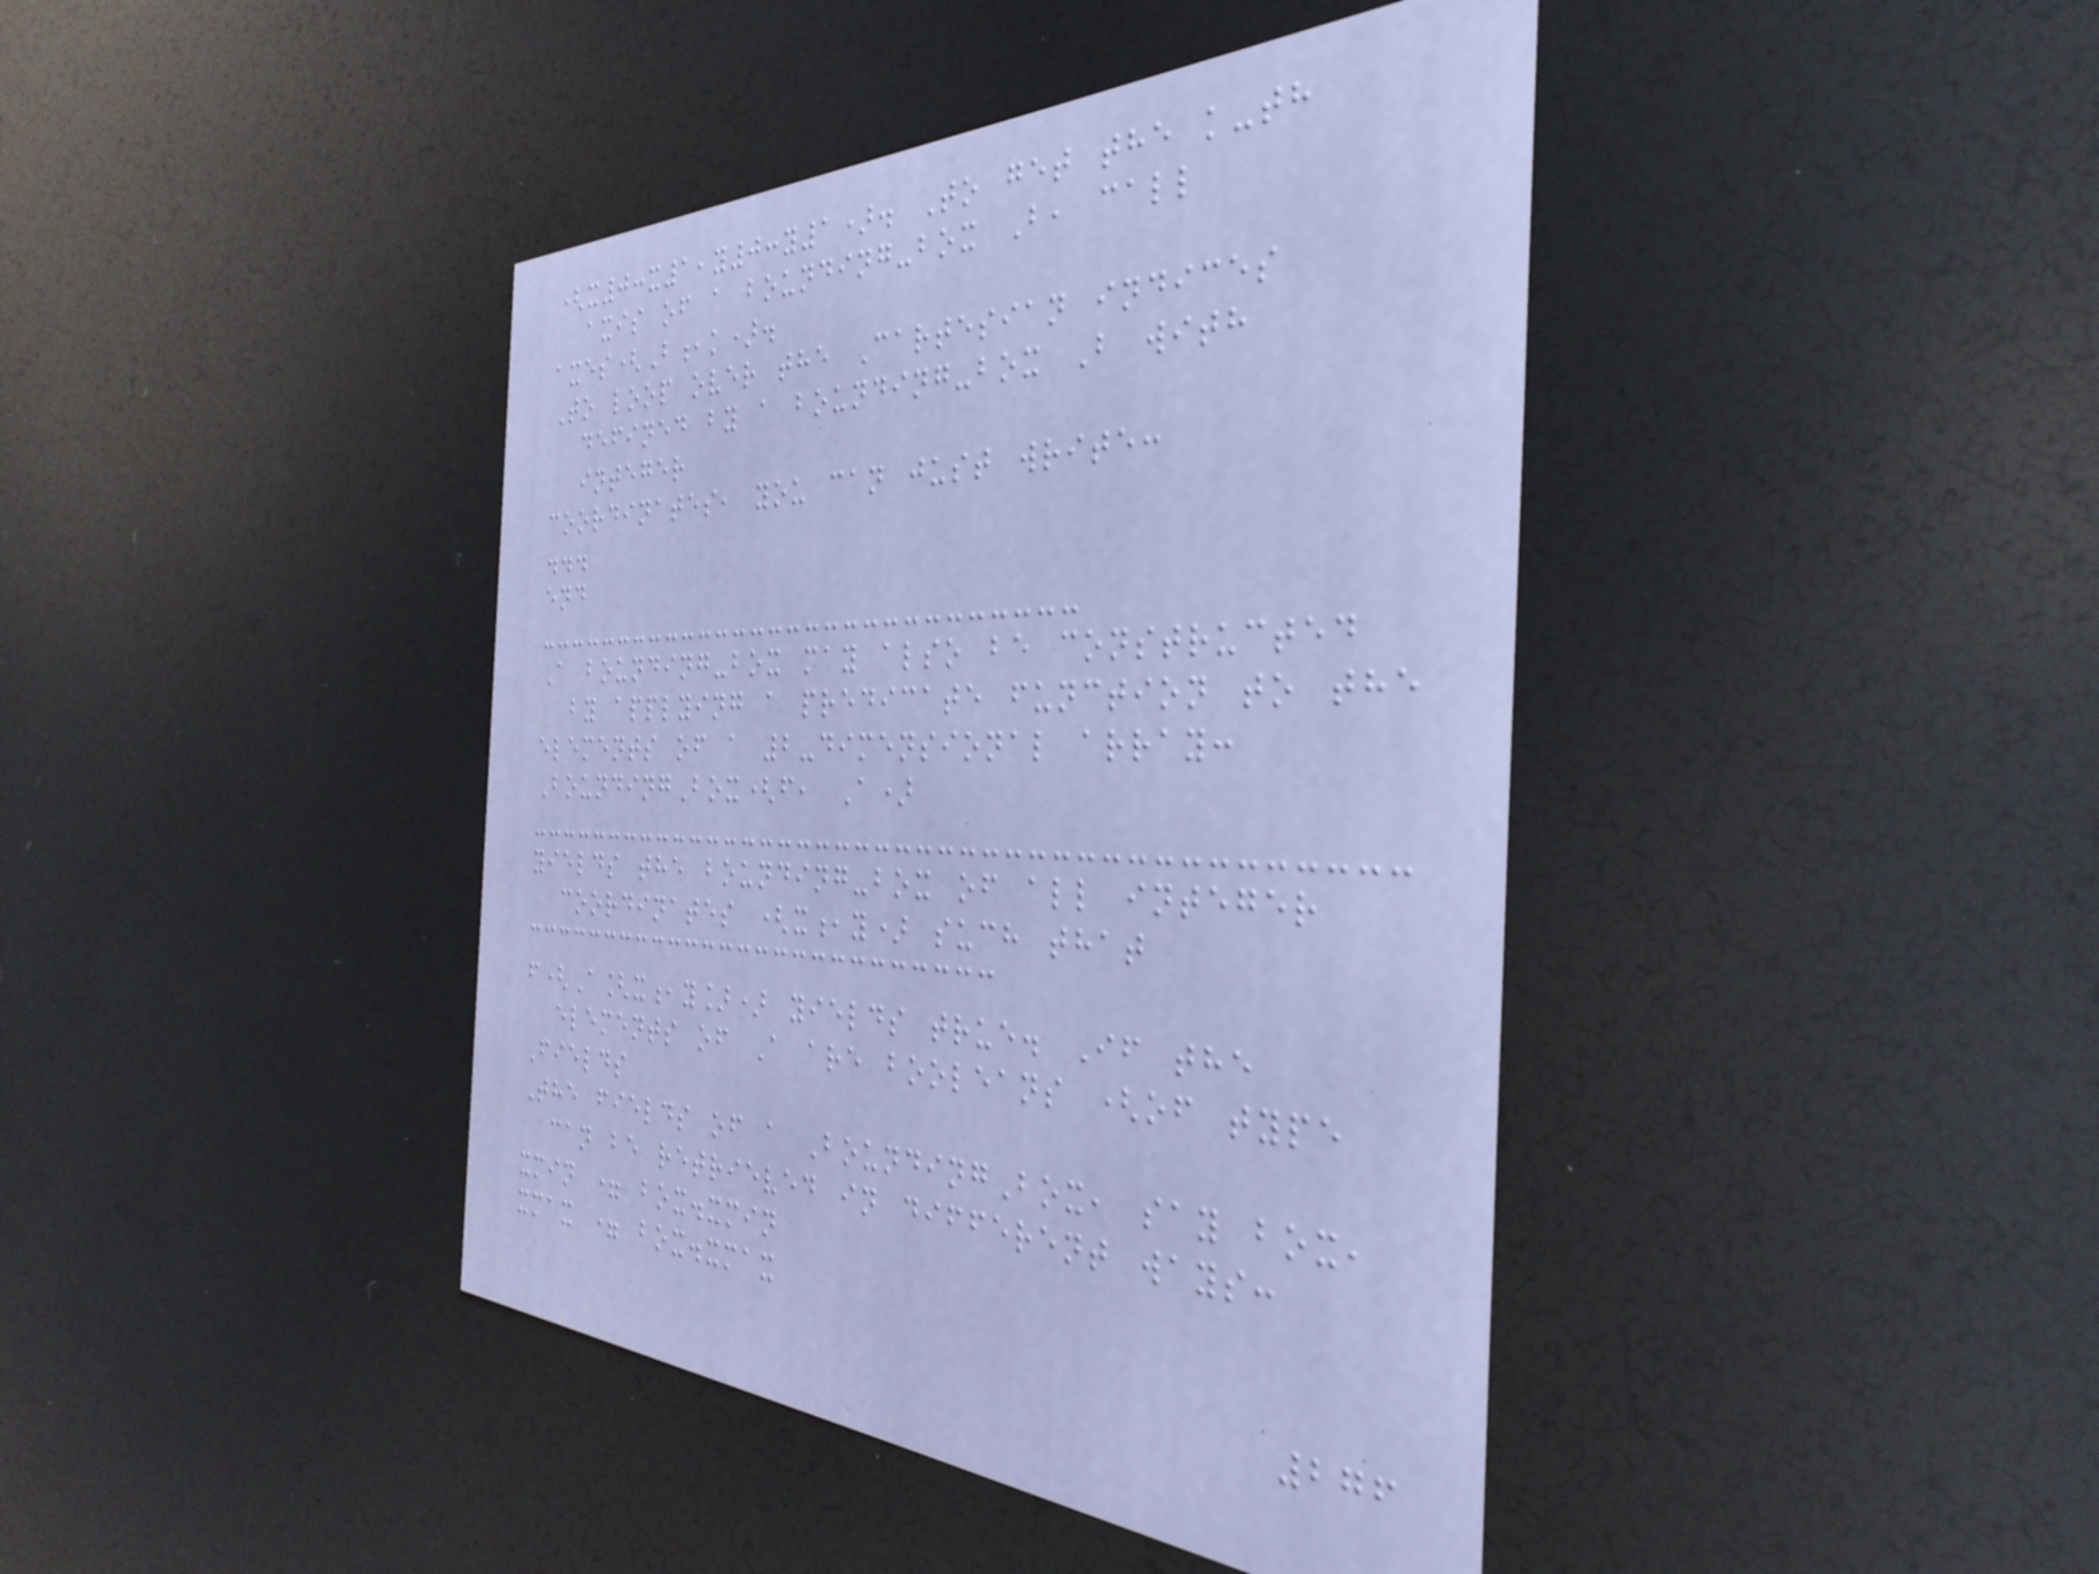(x0:x1,y0:y1). To get the k-th
axis of a bounding-box B, call
axes(B,k).
To loop over the Cartesian indices
defined by a bounding-box B with
integer
coordinates, you can just write:
...
end
A bounding-box may also be constructed
by applying a predicate function to the
elements of a 2-dimensional array:
BoundingBox(f, A)
yields the bounding-box of all integer
coordinates (x,y) such that
f(A[x,y]) yields true. If the
elements of A are booleans (of type
Fields
The fields of a BoundingBox, say box,
can be retrieved in different ways:
xmin = box.xmin
xmax = box.xmax
276
